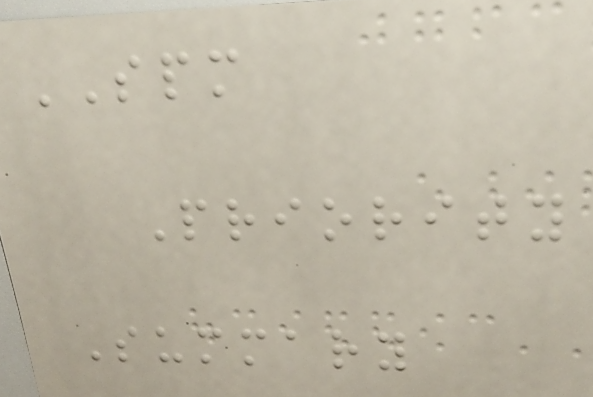SPM
Priority
Summary
